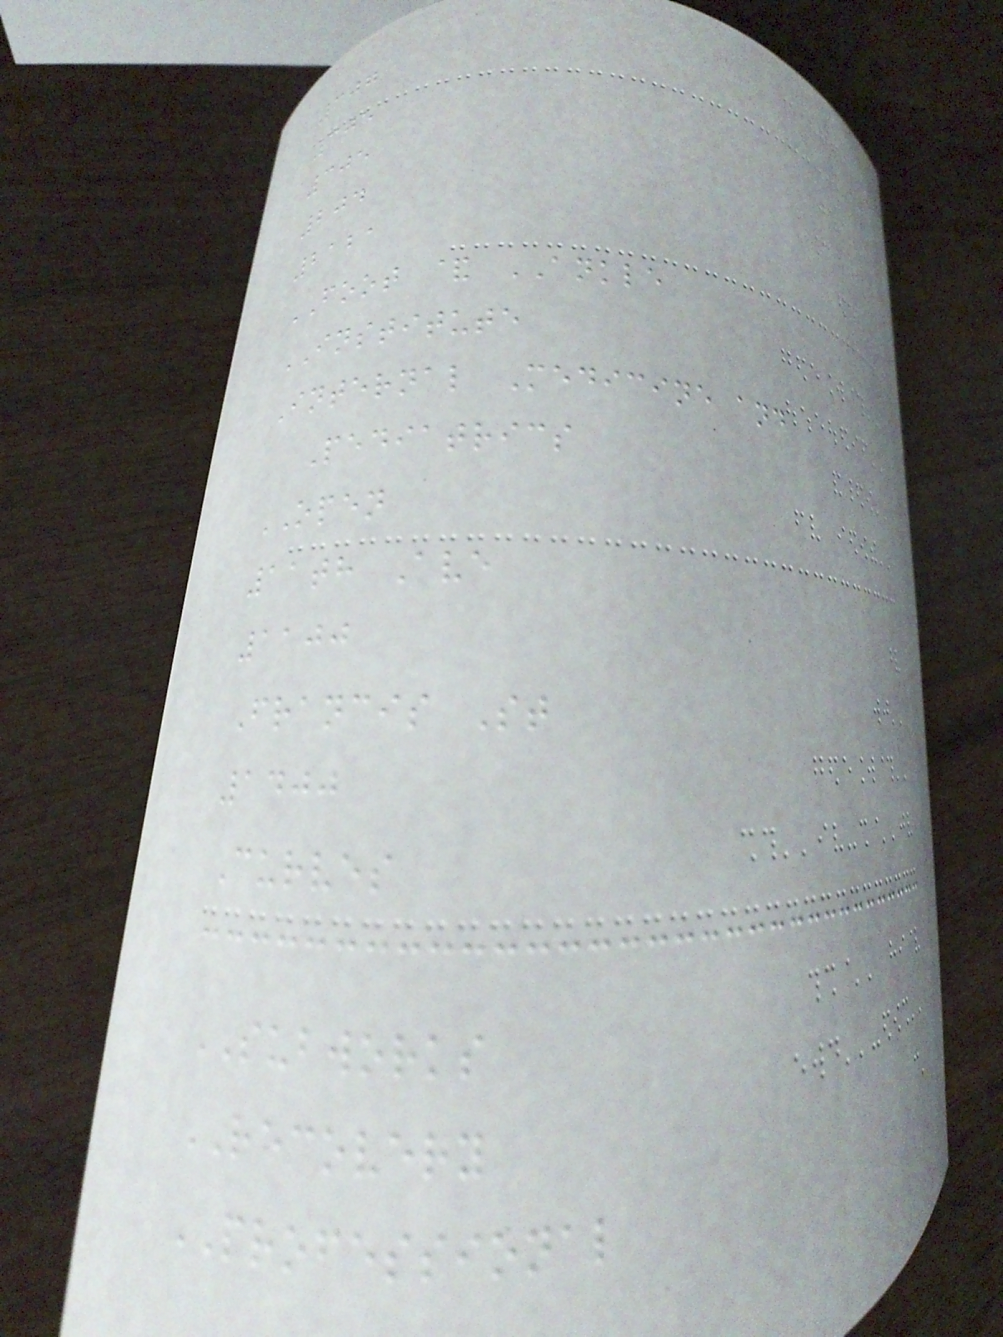307
305
305
204
2121
FOOT & ANKLE
INSTITUTE
Internal Medicine and
Pediatrics
OPEN
11th Ave
1100
Francis St
1400
Curves
SUBWORKS
RECOVERY
PROFESSIONAL
